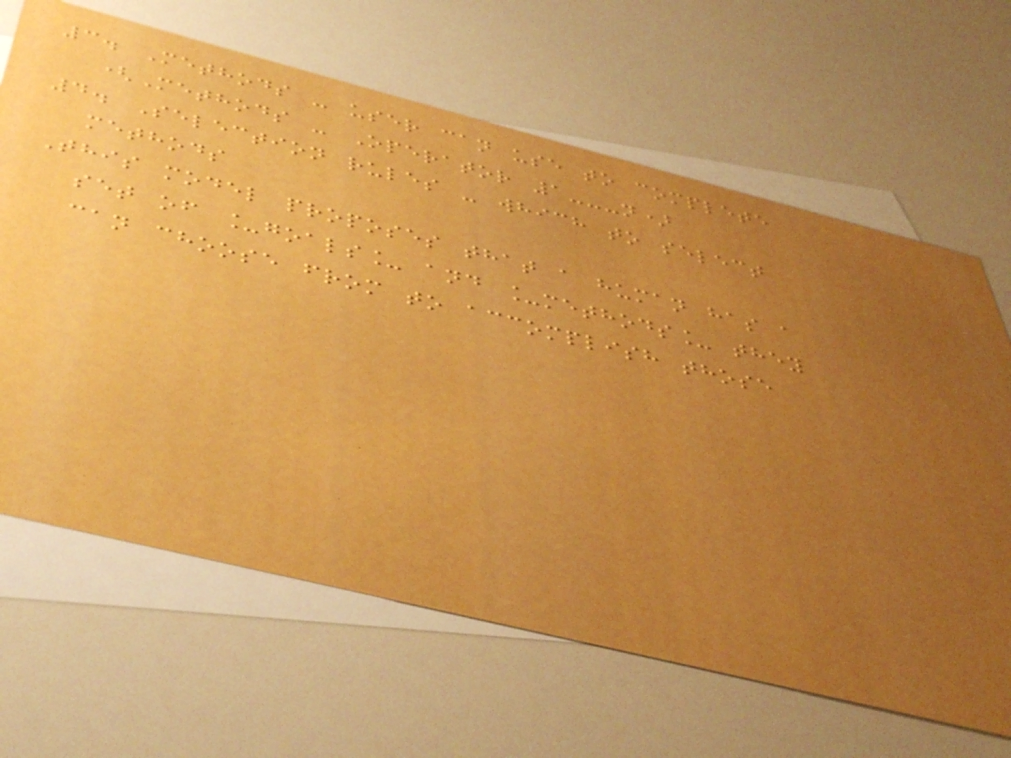3. Methods - user can use to complete
(Methods - Operator 1---n)
4. Selection rules - which to select
methods
This model proposes that a human has a
set of _goals_ and _methods_ they
can choose from to accomplish those
